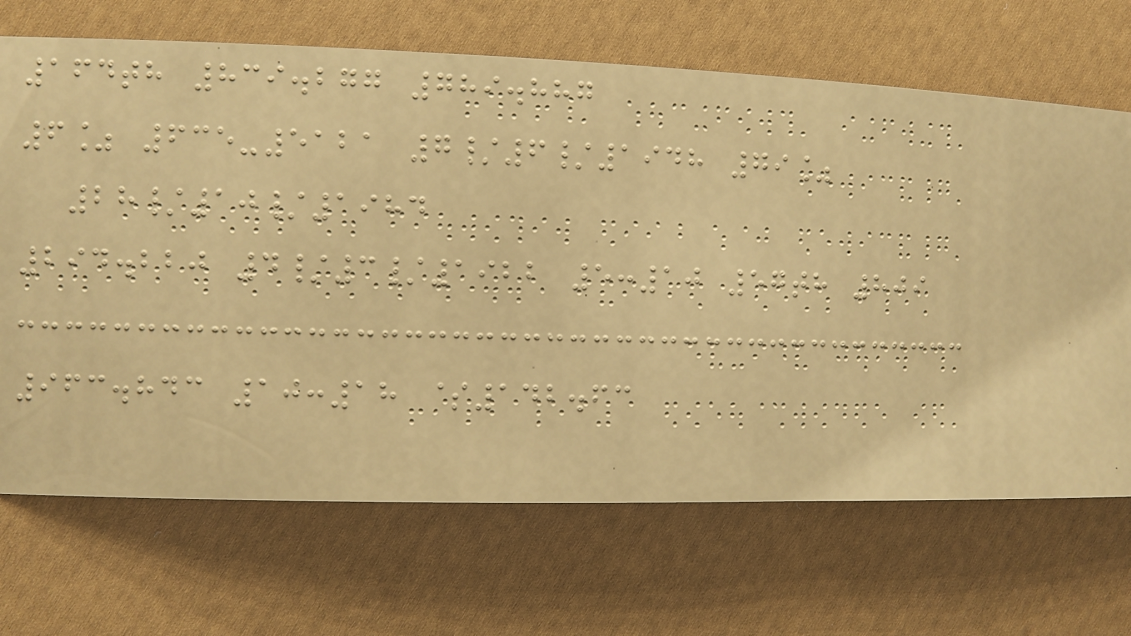164th 839.277 789.887
6% 635-5121 7/6/1948 79%
28/10/1984
294.220 4/3/1922 5:10 57th 809
963.843 10:18 $142.63
